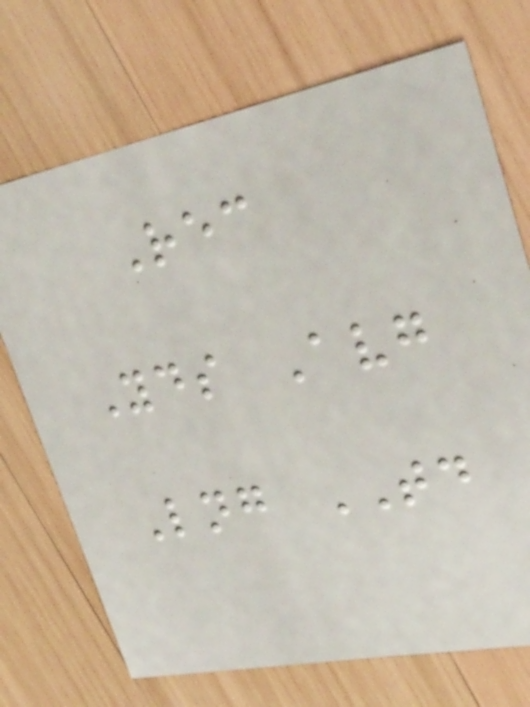Rec
Yds Avg
Lng TD
